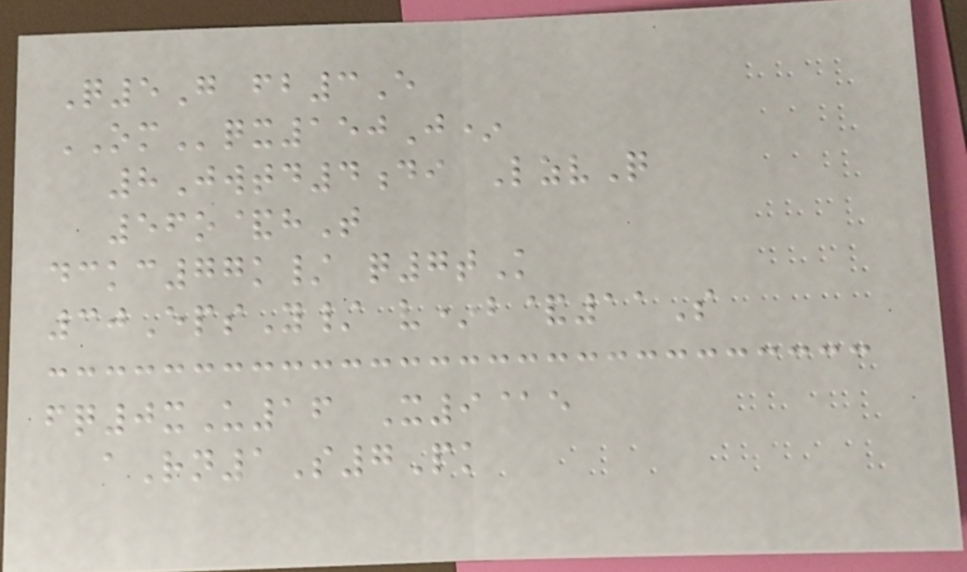Q5G fb3E
OMqx150J*
8Jwtd4di LzvQ
56o&hT
dckc77k/ q7tK
30EpsY/ v*b&11S
fq0xU16 X9@e
aRn1S7Pk
